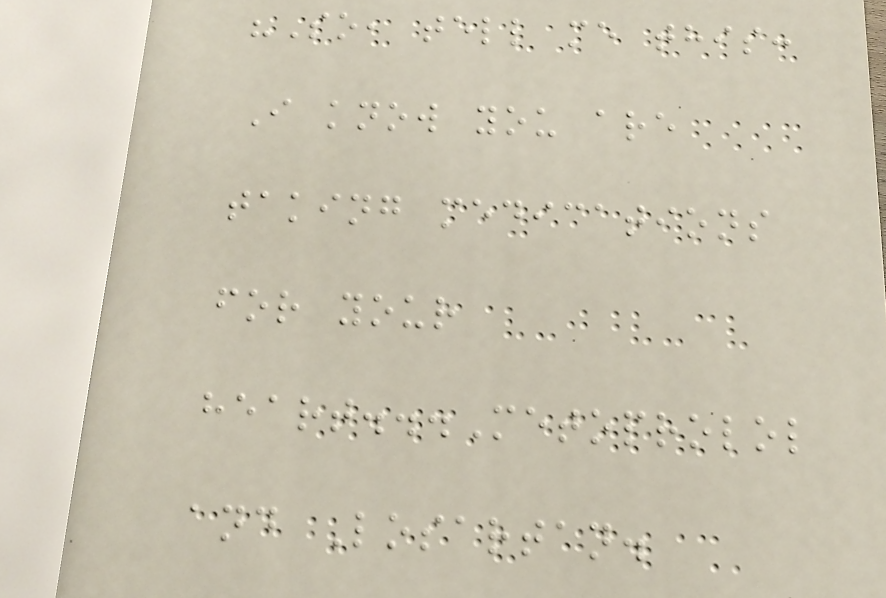"So, tell me this:
I know you are
taking medications
for your
heart...Metoprolol
and Losartan.
